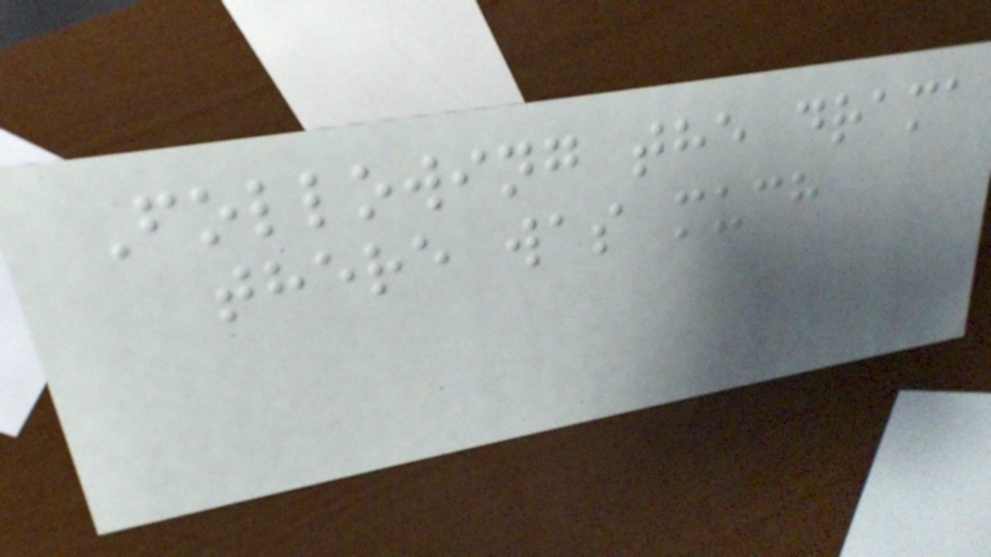Following the drama
there was much
